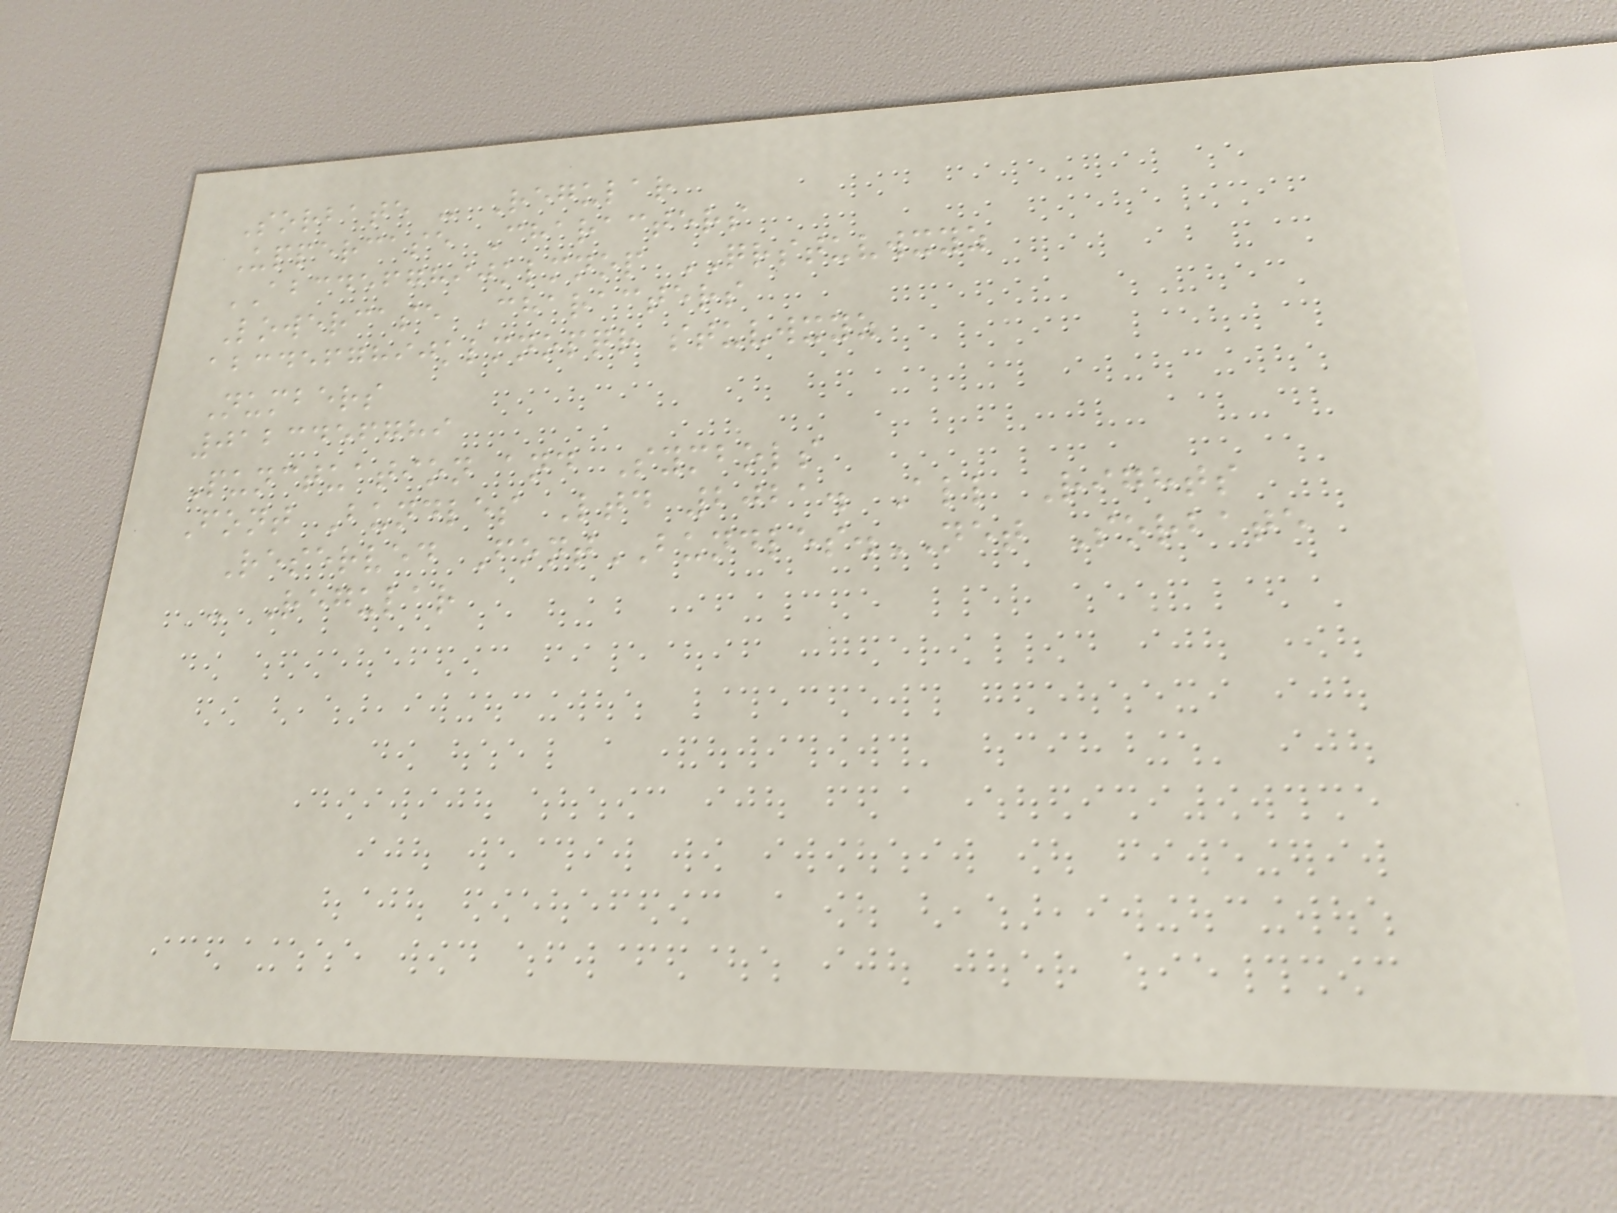Sorbate - Regular
Uppercase Characters
ABCDEFGHIJKLMNOP QRSTUVWXYZ
Lowercase Characters
abcdefghijklmnopqr stuvwxyz
Numbers
0123456789
Punctuation and Symbols
Font Bundles Ltd 2021. All Rights
Reserved FontBUNDLES.NET Sorbate
- Regular
